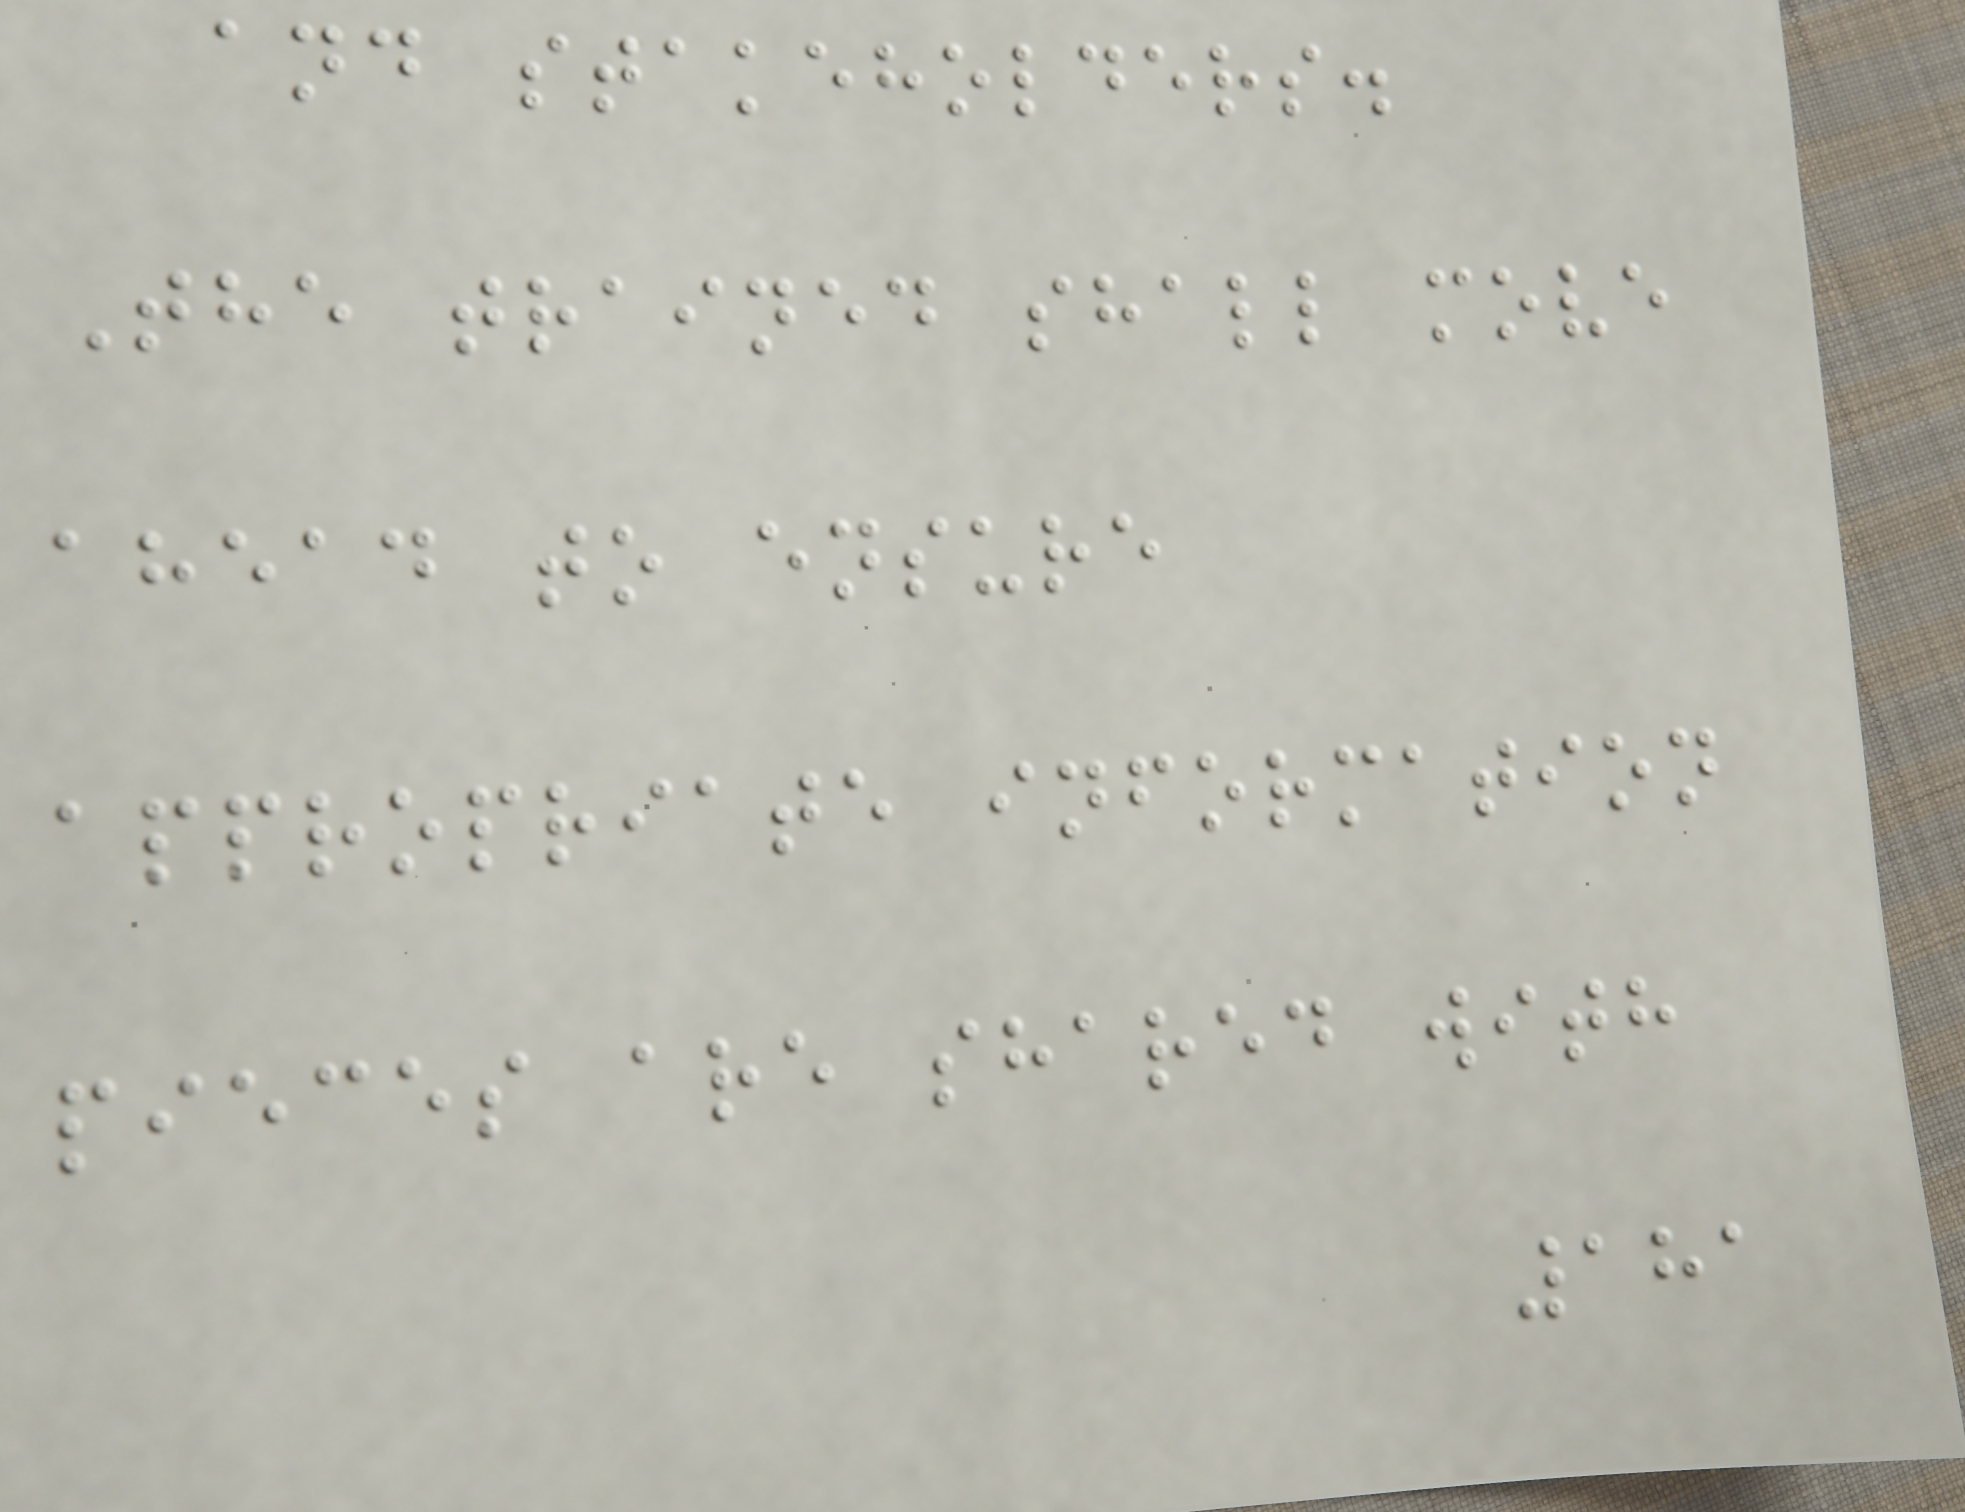and stakeholders.
The trained shall move
ahead to ensure
appropriate information
pieces are shared with
181
